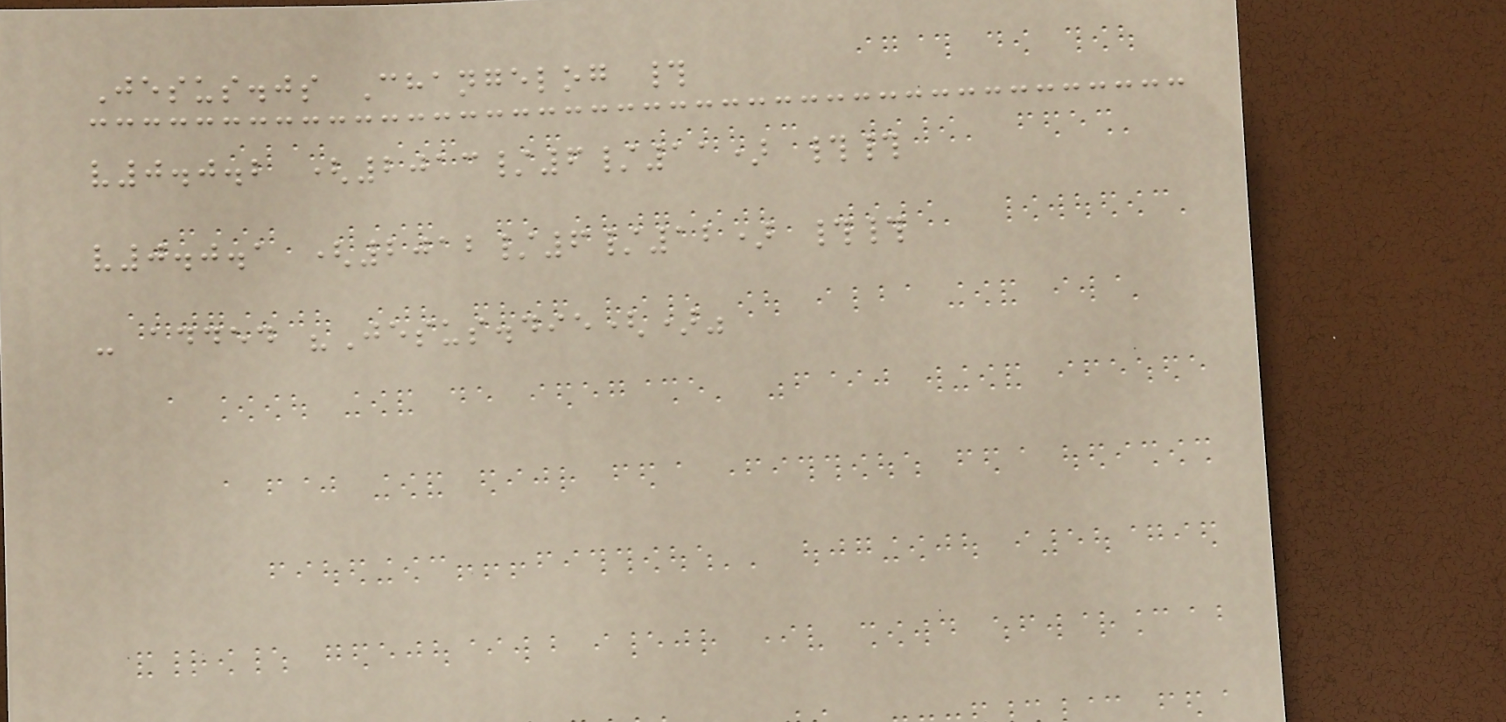Jesus.js Changelog #
v0.0.2 (2013/6/11) ##
v0.0.1 (2012/6/12) ##
- added "Jesus.die()"
